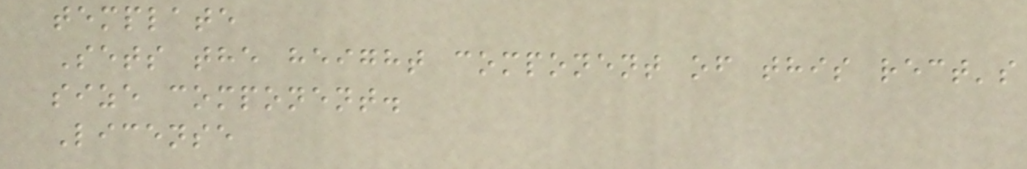template
Sets the height component of this rect's
size component.
License
